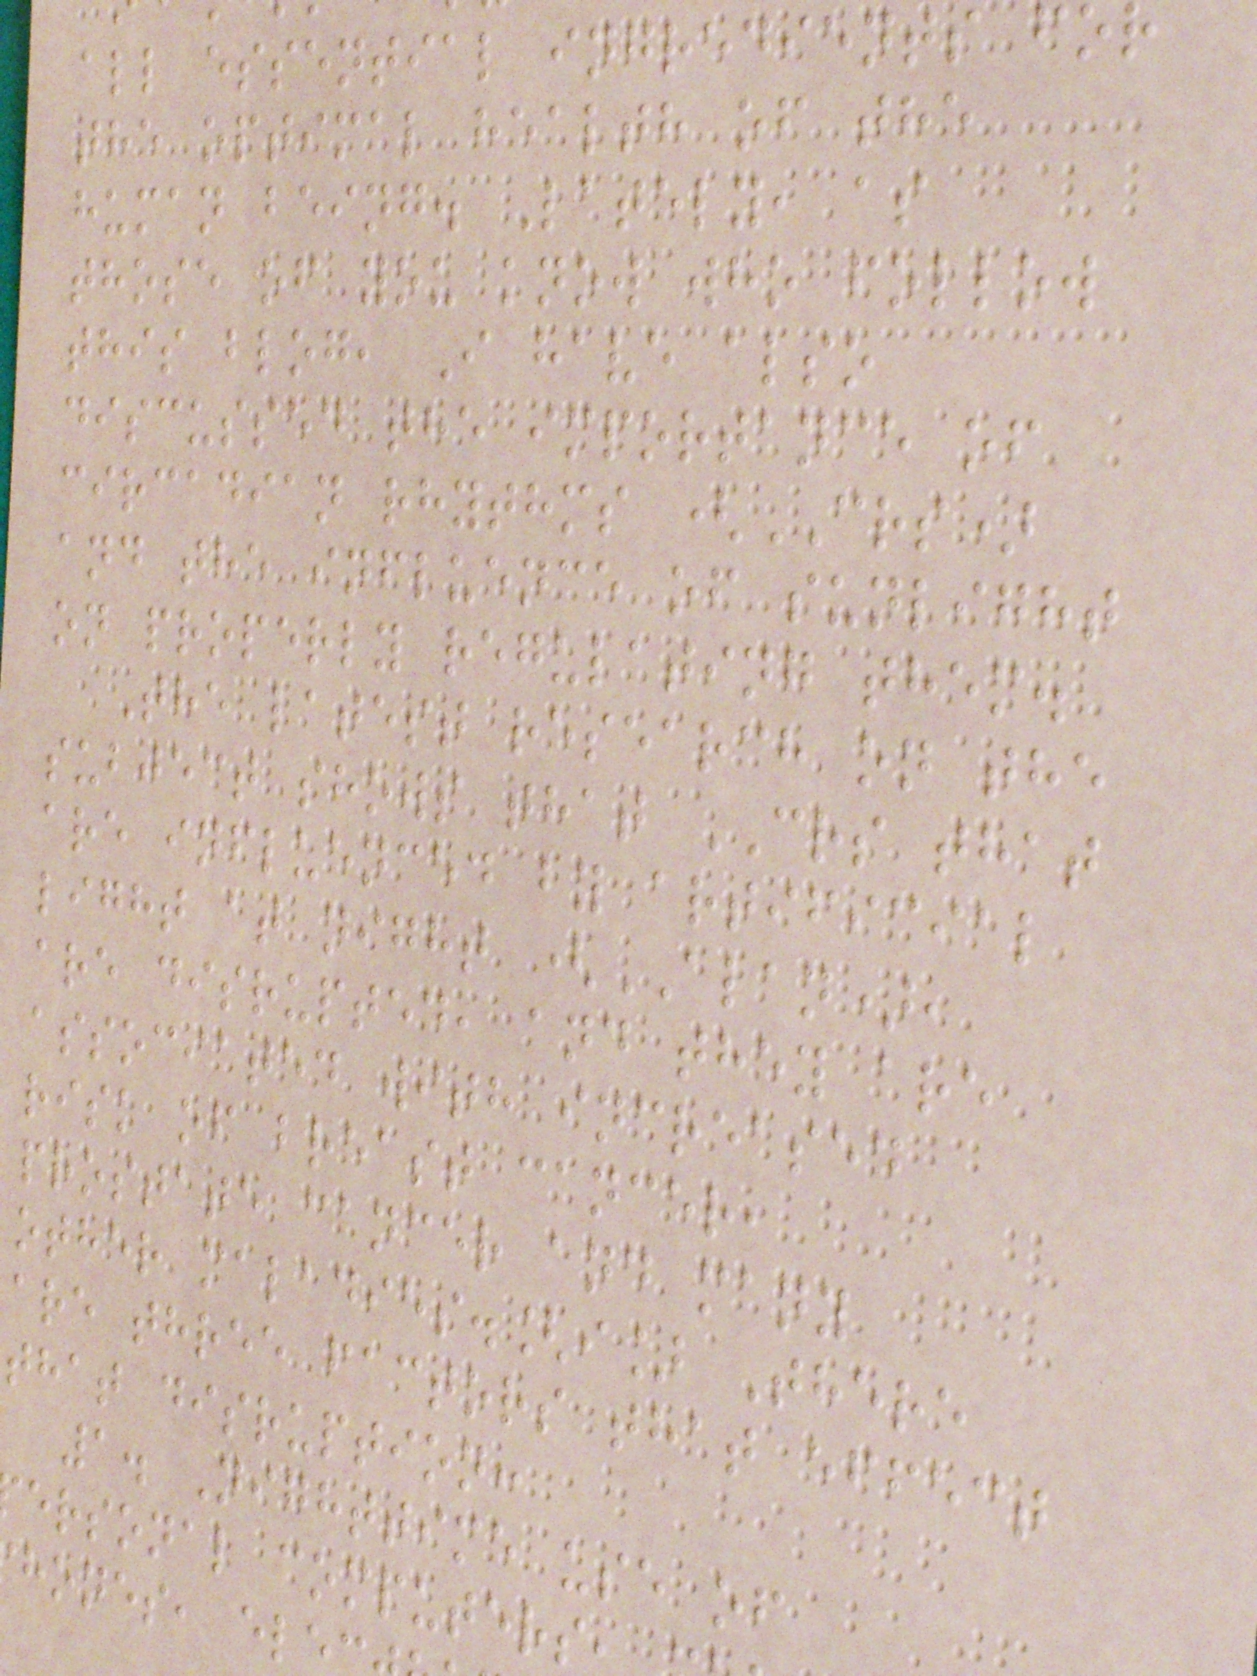all essential ingredients fo
the optimal health of the
human being. Lately, as
those of you know who follow
this blog, I have also
discussed the importance of
circadian rhythms (CRS)
and the influence of sunlight
on properly regulating them.
The latest research on the
subject shows that CRS that
are influenced by artificial
light at night (ALAN),
are disrupted, and they are
associated with increased
risk of breast cancer,
prostate cancer and many
other maladies.[i] There
are three factors that effect
that disruption:
1. Nighttime use of
ersonal computers
hones, ele
